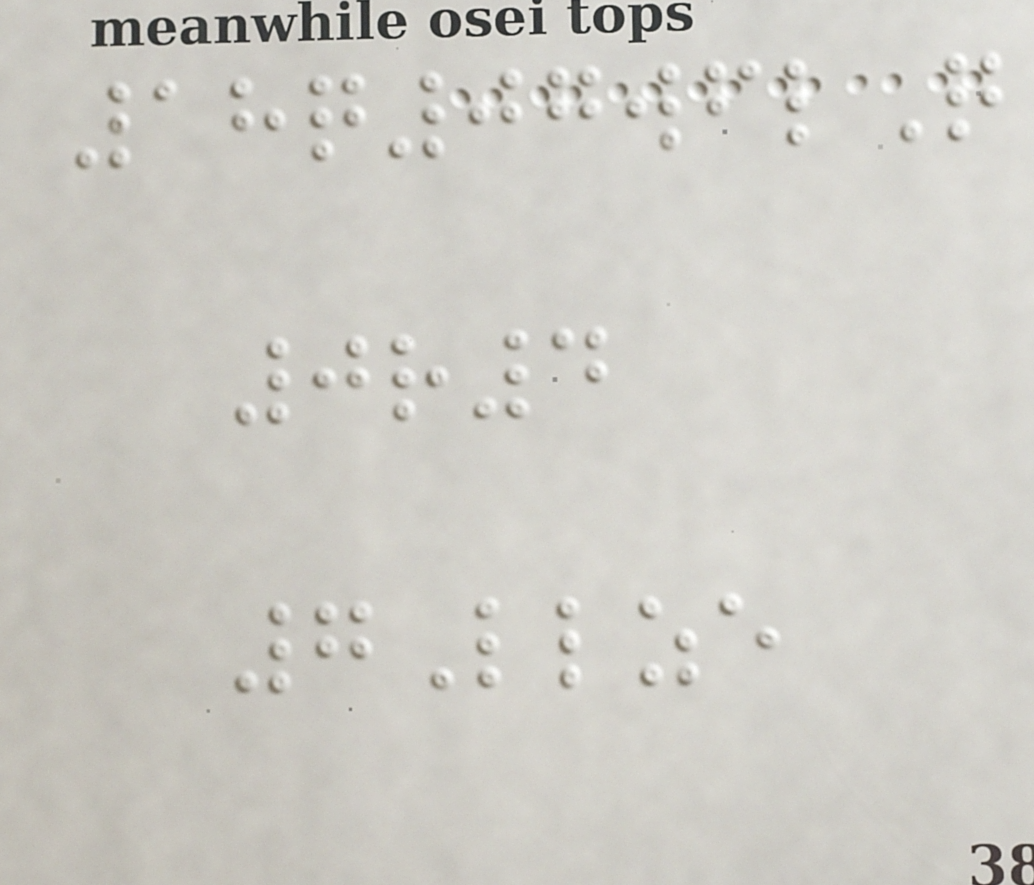18q07wflQ
0r4
7Llze
